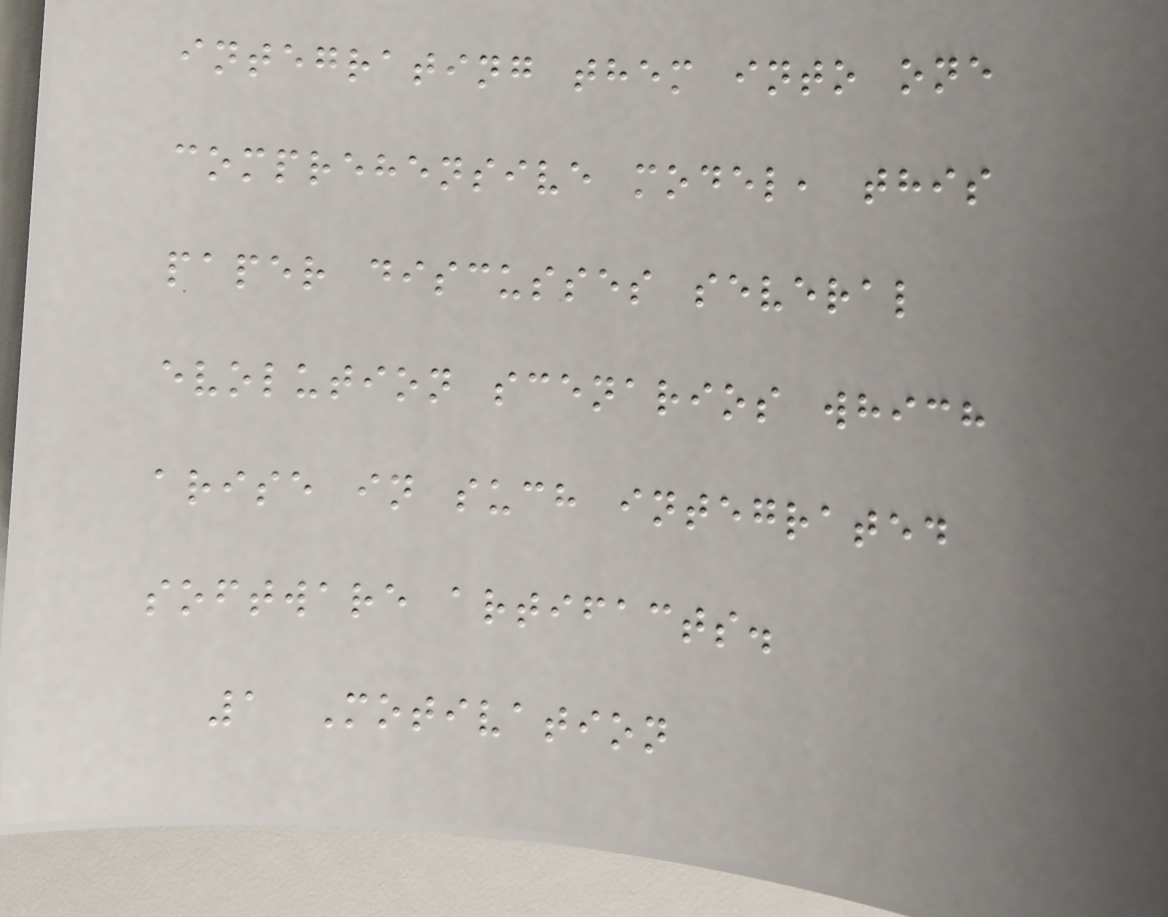integrating them into one
comprehensive model, this
paper discusses several
evolution scenarios which
arise in such integrated
software artifacts.
1 Motivation
